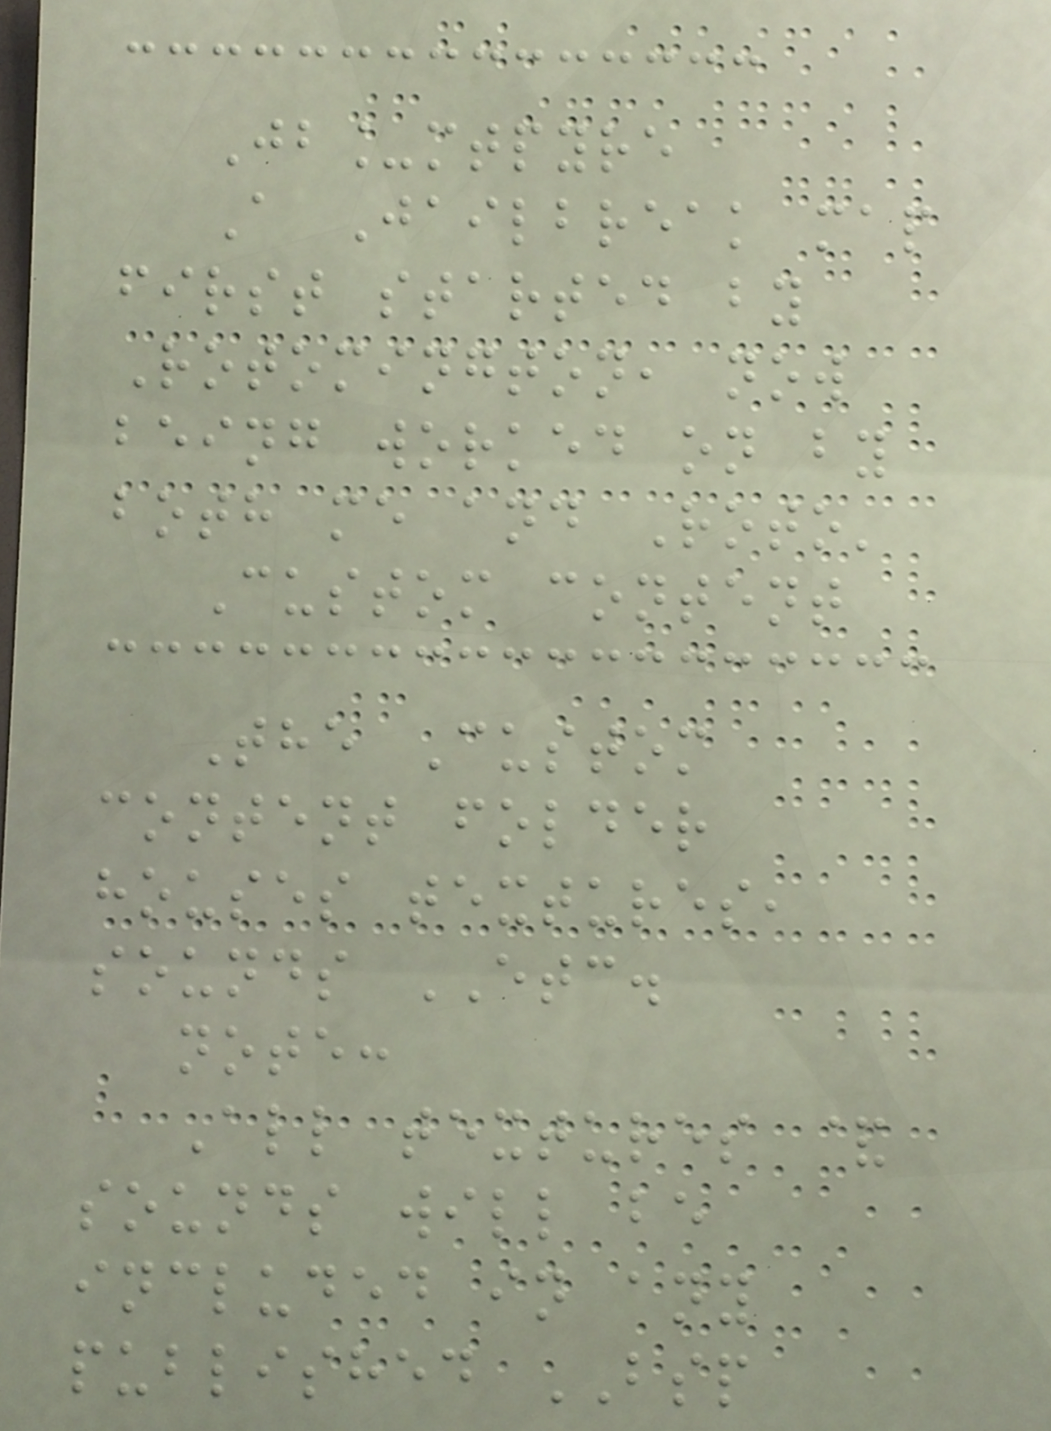Jb_mtpyre
A Jailbreak map
first started by
Rotomington, now
being worked on by
both me and Roto'
Custom content
The Custom
content folder
houses textures,
sounds ETC.
note:
All textures &
sounds will be
included in any
published BSP
